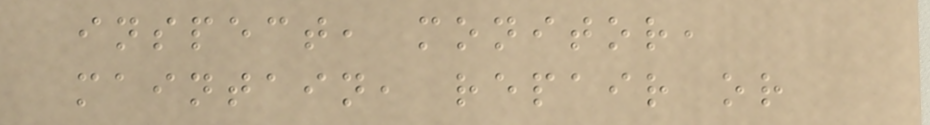inspect, monitor,
maintain, repair or
